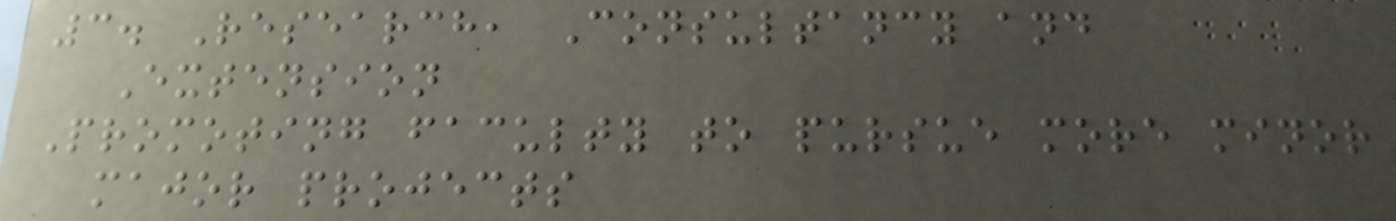3. Research, Consultancy and
Extension
Promoting faculty to pursue more minor
major projects
